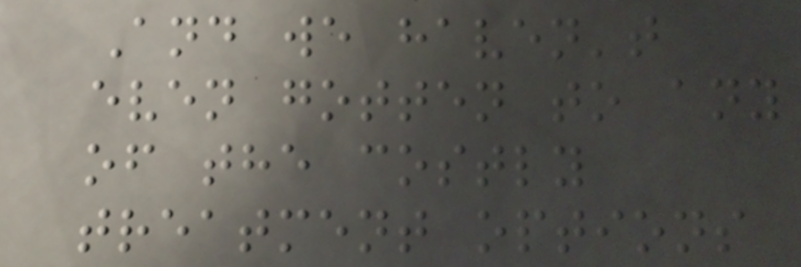And we haven't
even gotten to any
of the costly
treatment options
